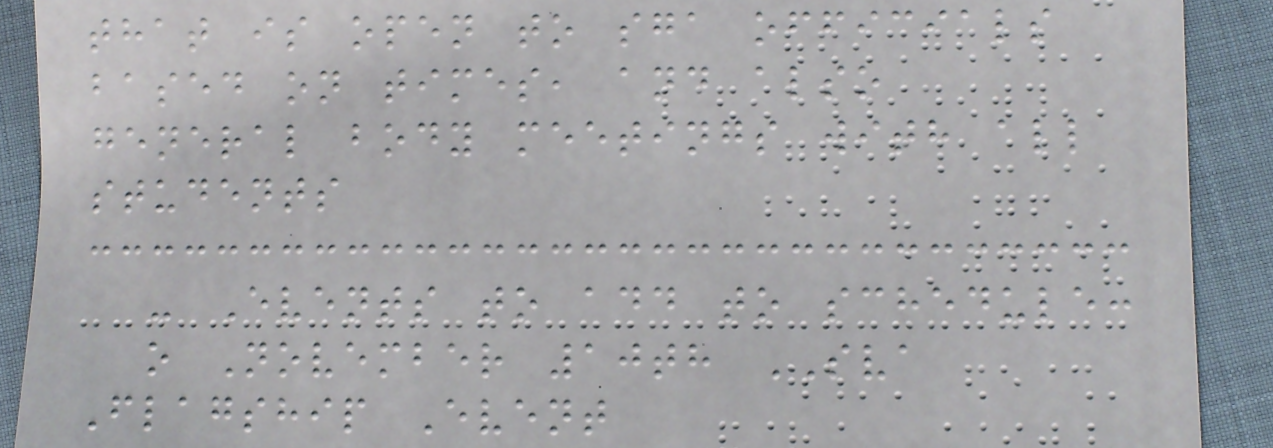that is open to sga officials
based on times, and also
general body meetings with all
students
- Events to add to schedule:
o November 10th SVA
Flagship Event
